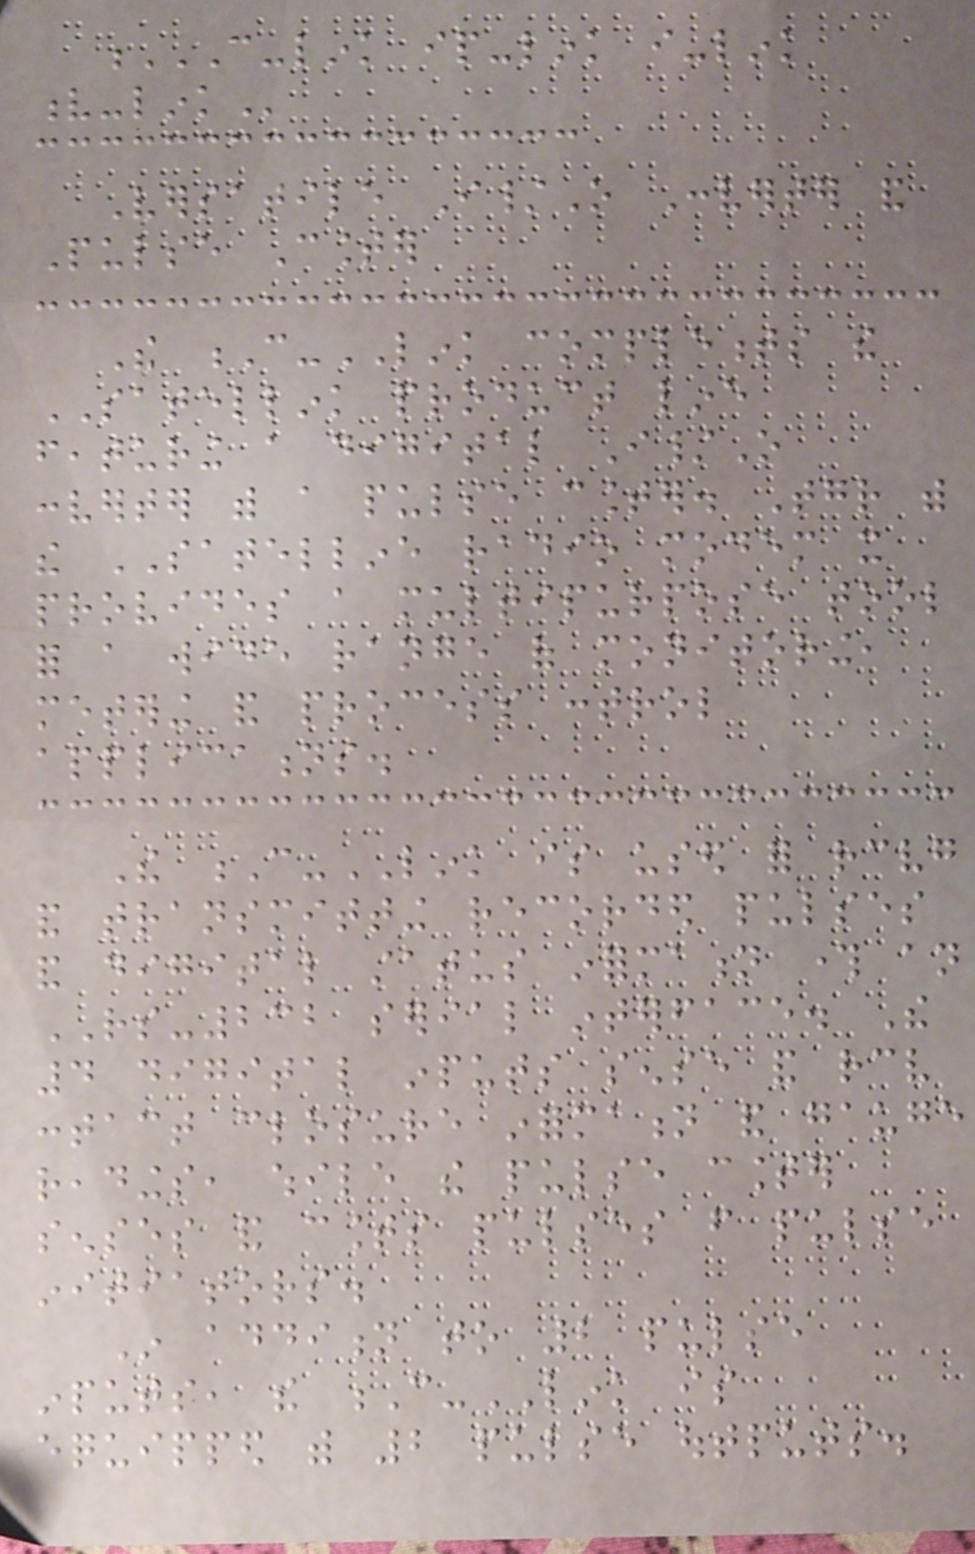C-LINK IP-LINK I-LINK
V-LINK
Versatile I/O Converter and
Pulse Counter
The C-LINK complements the
SATELLINK product line
featuring a digital I/O
converter with a pulse counter. Together with
the SATELLINE radio modem it
provides a multipurpose tool
for a wide range of monitoring,
metering and process control
applications.
The C-LINK is used for receiving
and transmitting recorded pulses
and digital status information through an
RS-232 serial interface. The
4 digital inputs sense and receive
contact closure information and gauge
readings, while the pulse counter
senses and counts pulses from pulse
initiators.
In addition to 2 pulse
inputs, the C-LINK is
equipped with 2 pulse outputs.
